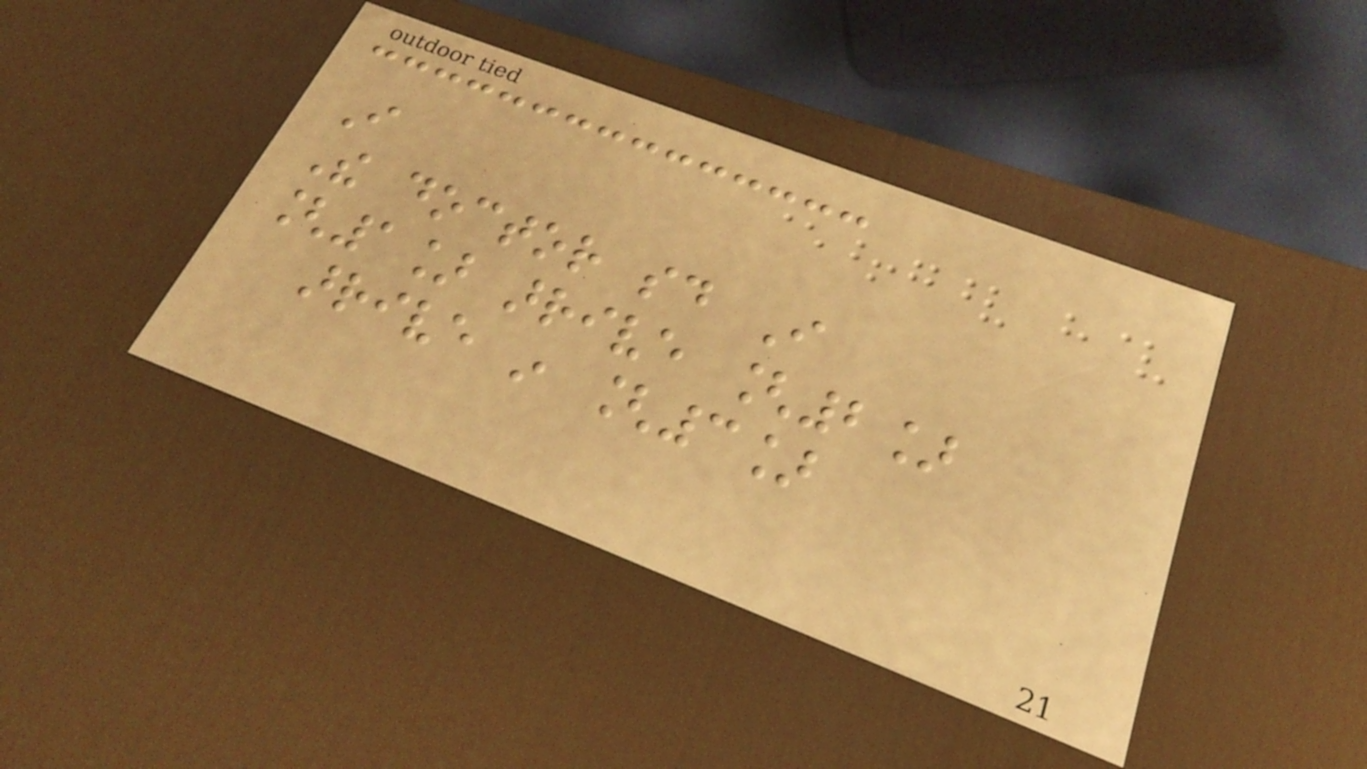I
The doctor said I
[1] arrive [2]
arrive in [3]
